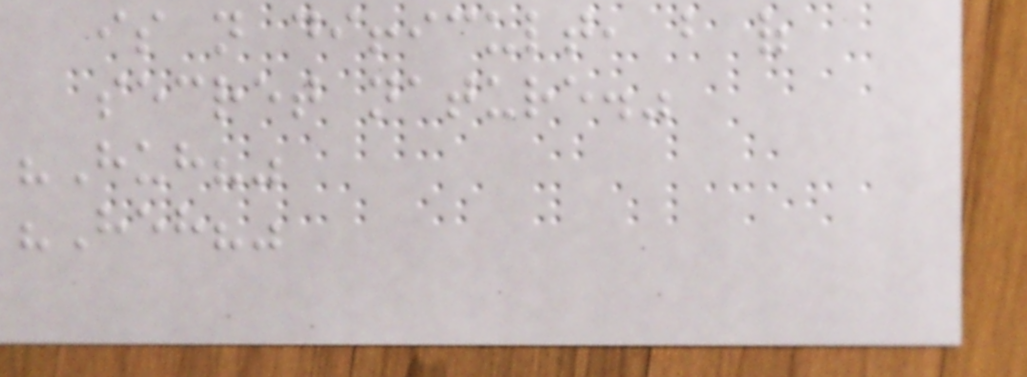is not difficult, but of
secret nature."
"Huh?"
"Heh?"
